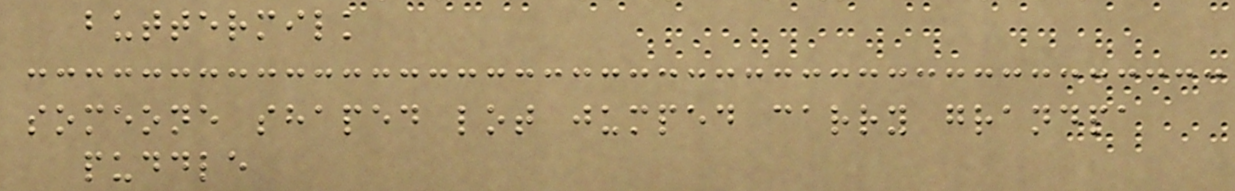buttermilk
someone shaped lot jumped carry grandpa
puddle
